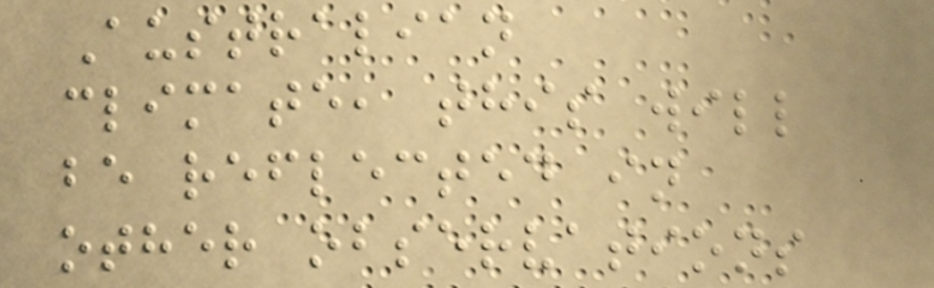Australian
climate, this will
be reflected in
other observations
